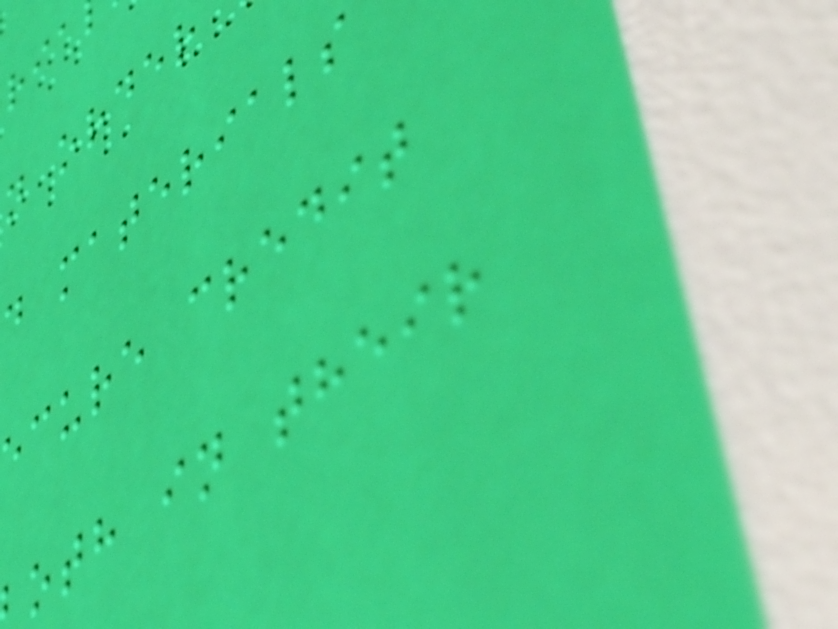d materials
cure credit
oth in their
